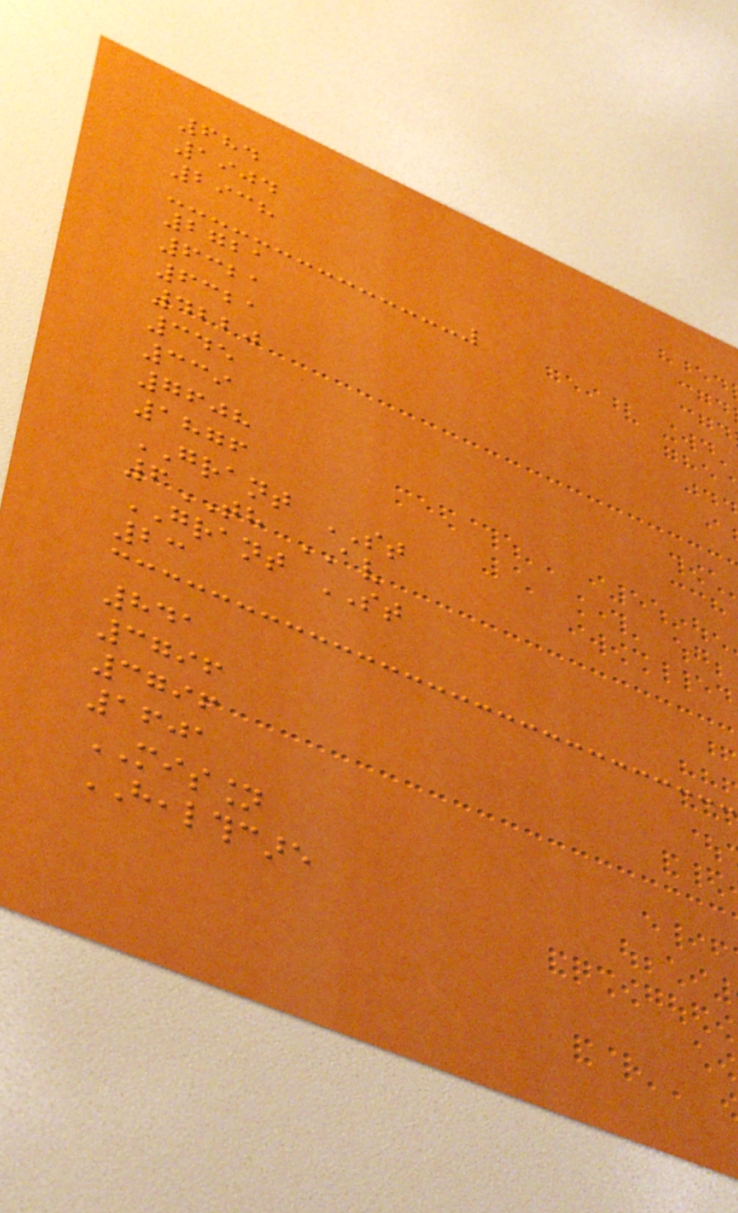684
1904
2938
2721
6321
6321
4220
345
339
7608
1876
GRANT ST
6TH AV
GRANT ST
23
841
3796
3796
1601
MISSION
HEALTHCARE
